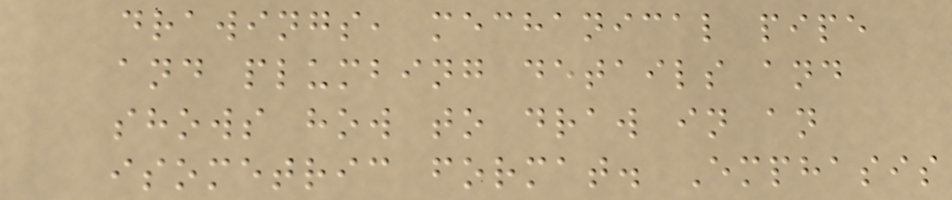drawings, mechanical pipe
and plumbing details and
shows how to draw in an
isometric format. Emphasis
